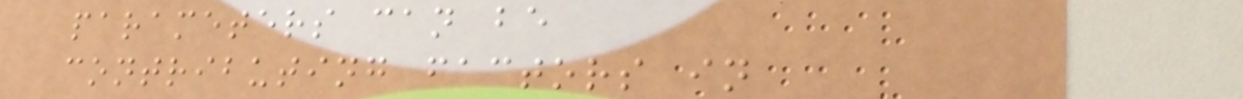parameters can be
contributing factors in
